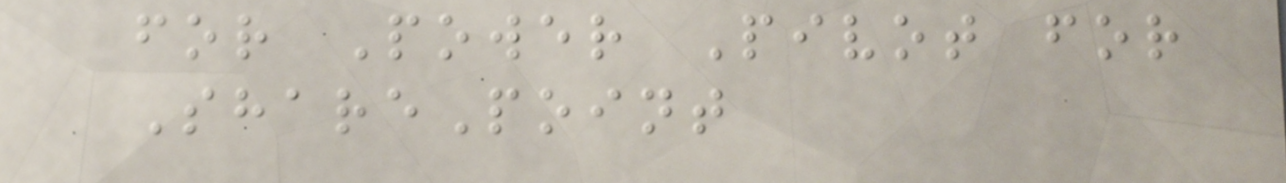for Power Pivot for
SharePoint
